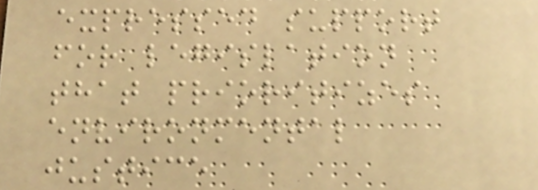expressed support
for legislation
that prioritizes
environmental
justice
